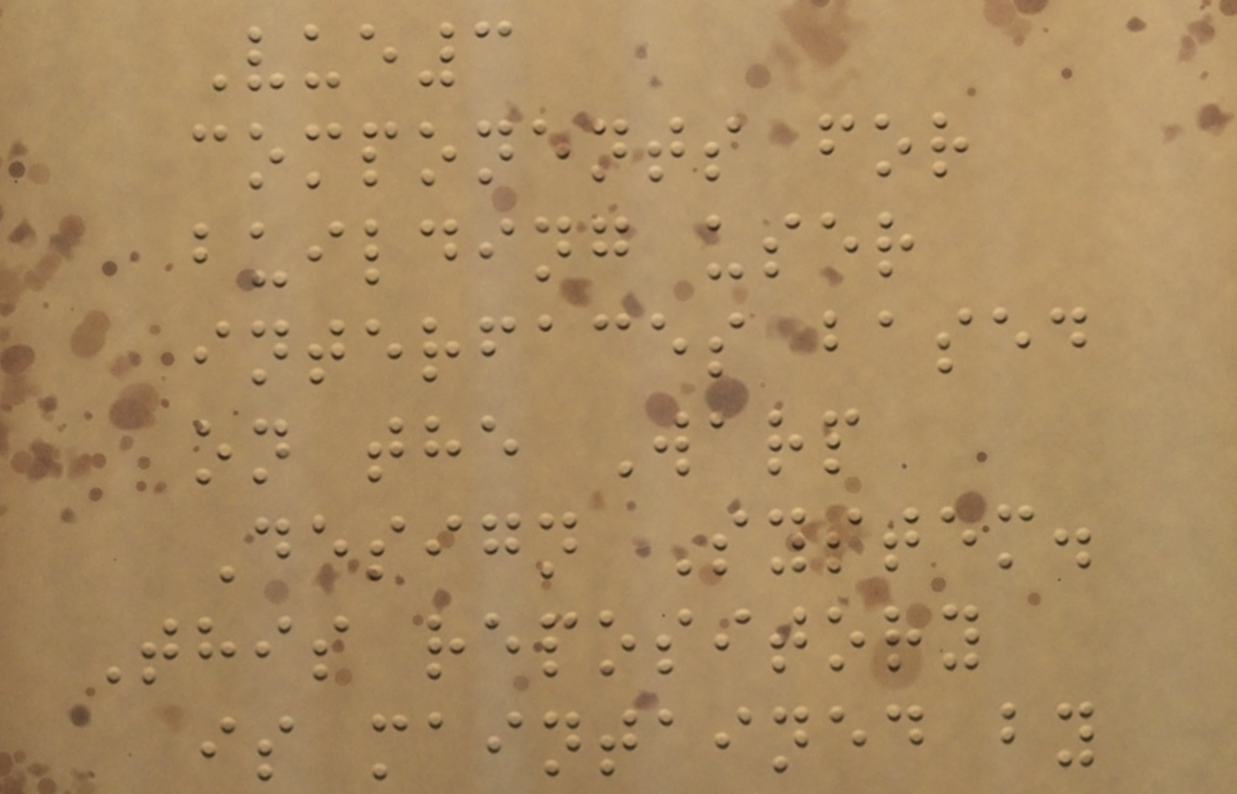Vue3
components for
building user
interfaces based
on the Warp
Design System.
This repository
is maintained by
